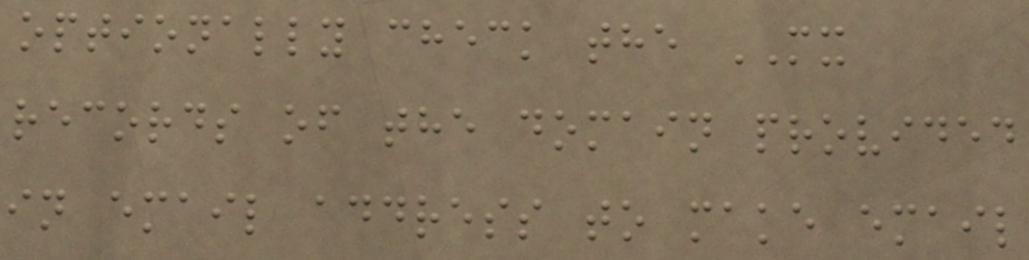optionally check the MX
records of the domain provided
in email address to make email
